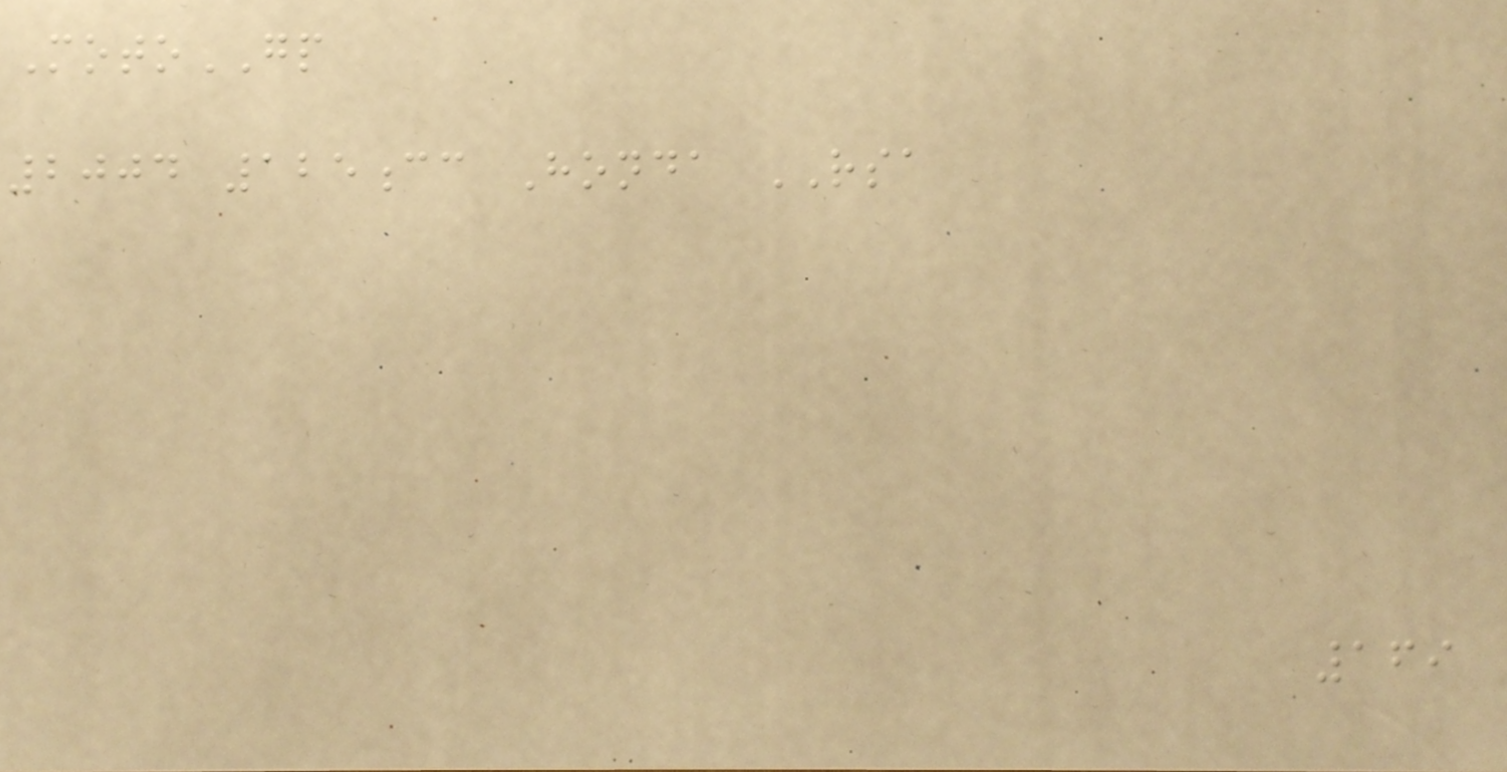MotoGP
2004 125cc Honda RSA
169
